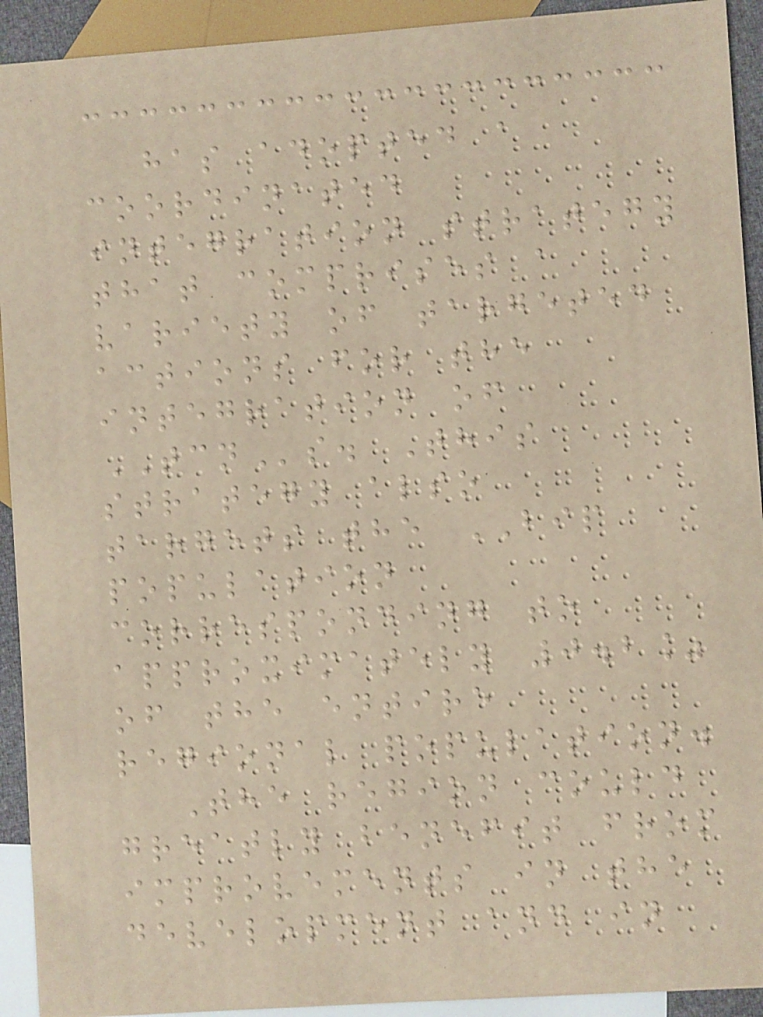has adopted a
coordinated
integration strategy
that comprises a
variety of targeted
actions for the
integration of
TCNs. This
strategy also
targets the BIP
population
corresponding to
approximately 0.2%
of the entire
regional population.
The region could
greatly benefit from
improvements in the
development and in
